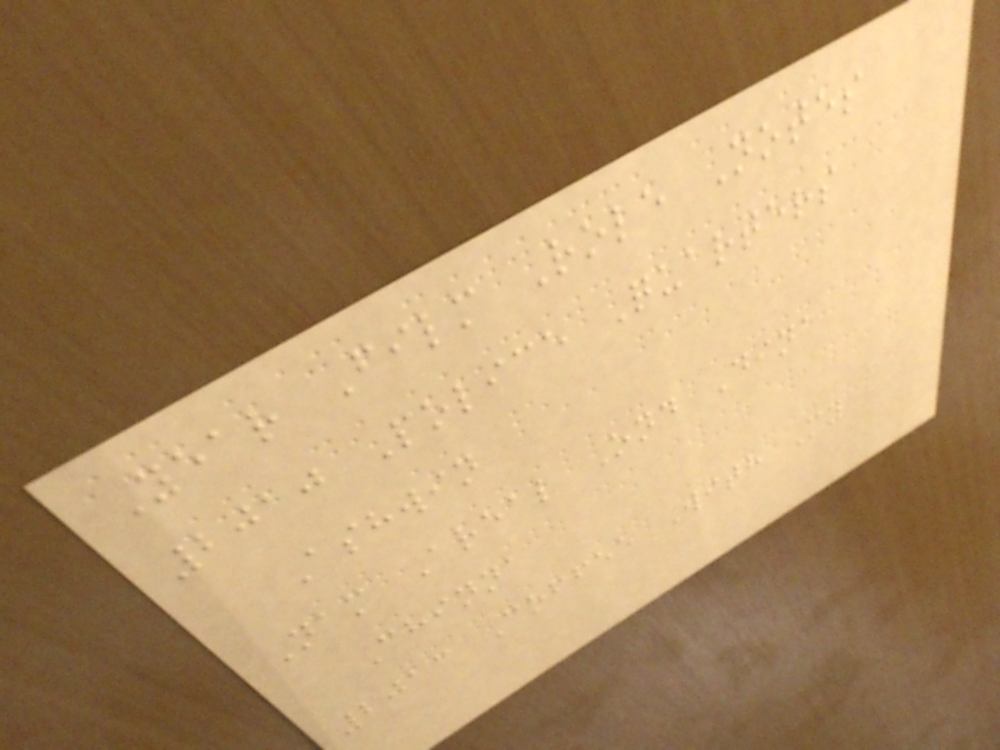Year Film Role Notes
2010 Police Quarters
Ashwin
Nam Areal Ond Dina
Chinna
2013 Coffee With My
